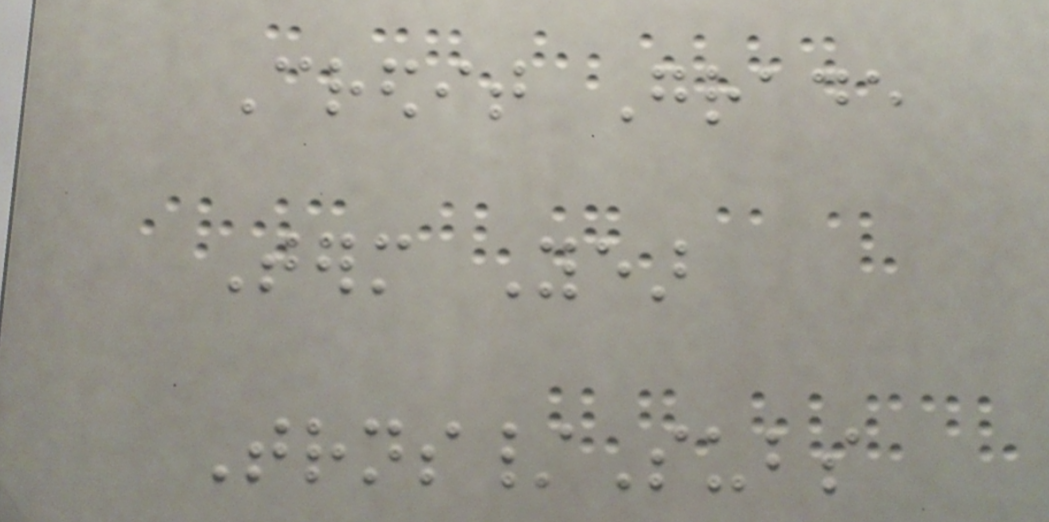Credit Grade
Term Year
Trns/Subs
